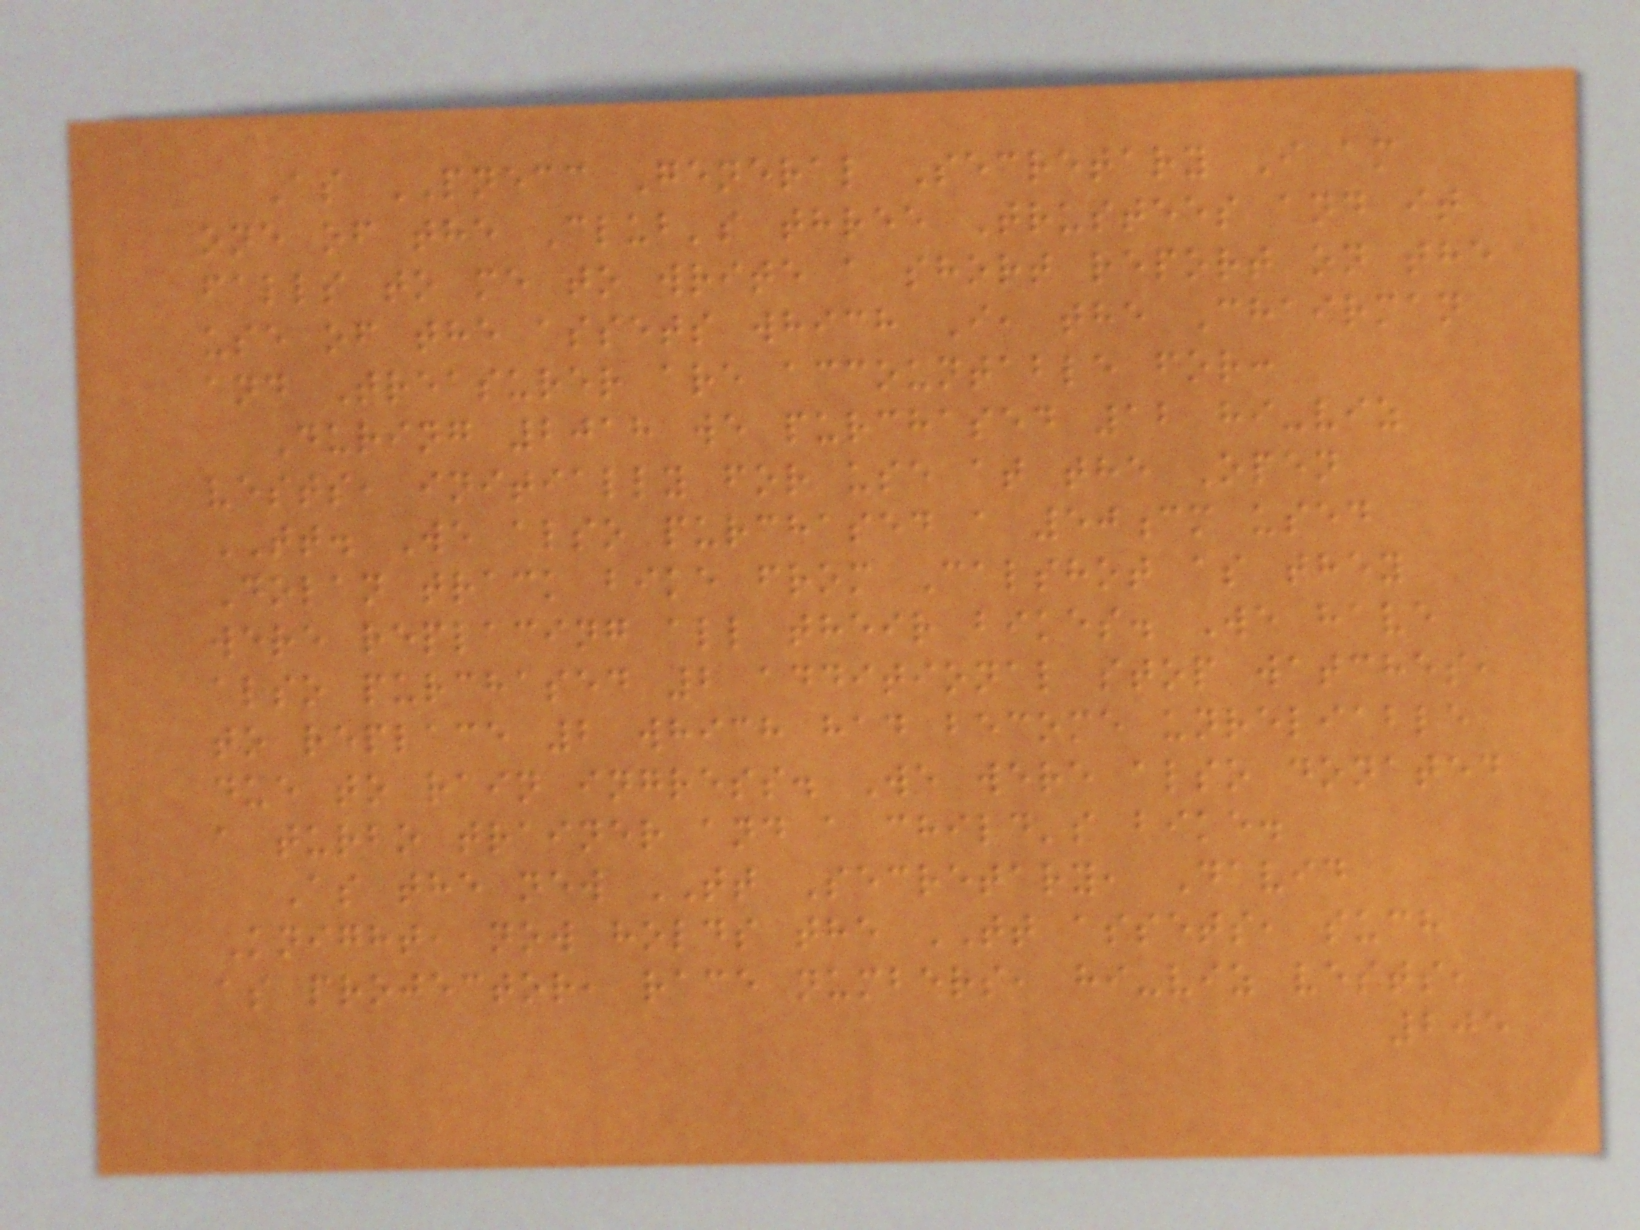As PNECC General Secretary I am
one of the Club's three Trustees and it
falls to me to write a short report on the
use of the assets which I, the Chairman
and Treasurer are accountable for:
During 2018 we purchased 12 hi-viz
vests, initially for use at the Open
TT. We also purchased a 50cm used
Dolan track bike from Calshot as they
were replacing all their bikes. We have
also purchased 2 additional stop watches,
to replace 2 which had become unreliable
due to rain ingress. We were also donated
a turbo trainer and a child's bike.
As the new TT Secretary, David
Knight, now holds the TT assets, such
as projector, race numbers, hi-viz vests,
205
